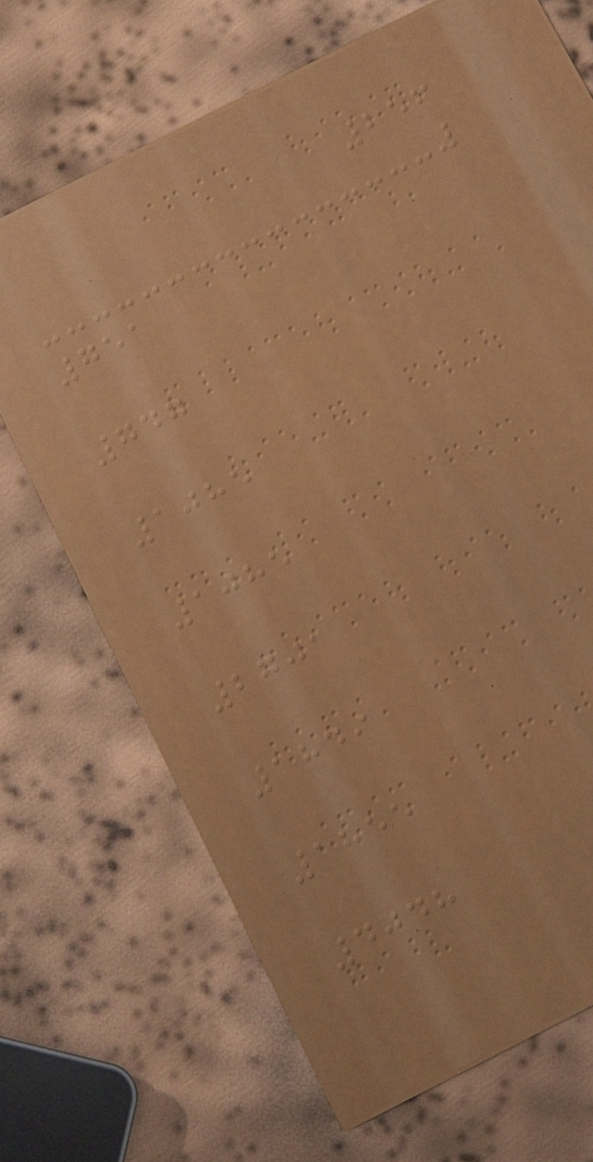256
751
747
1085
1085
2701
1849
1855
4048
